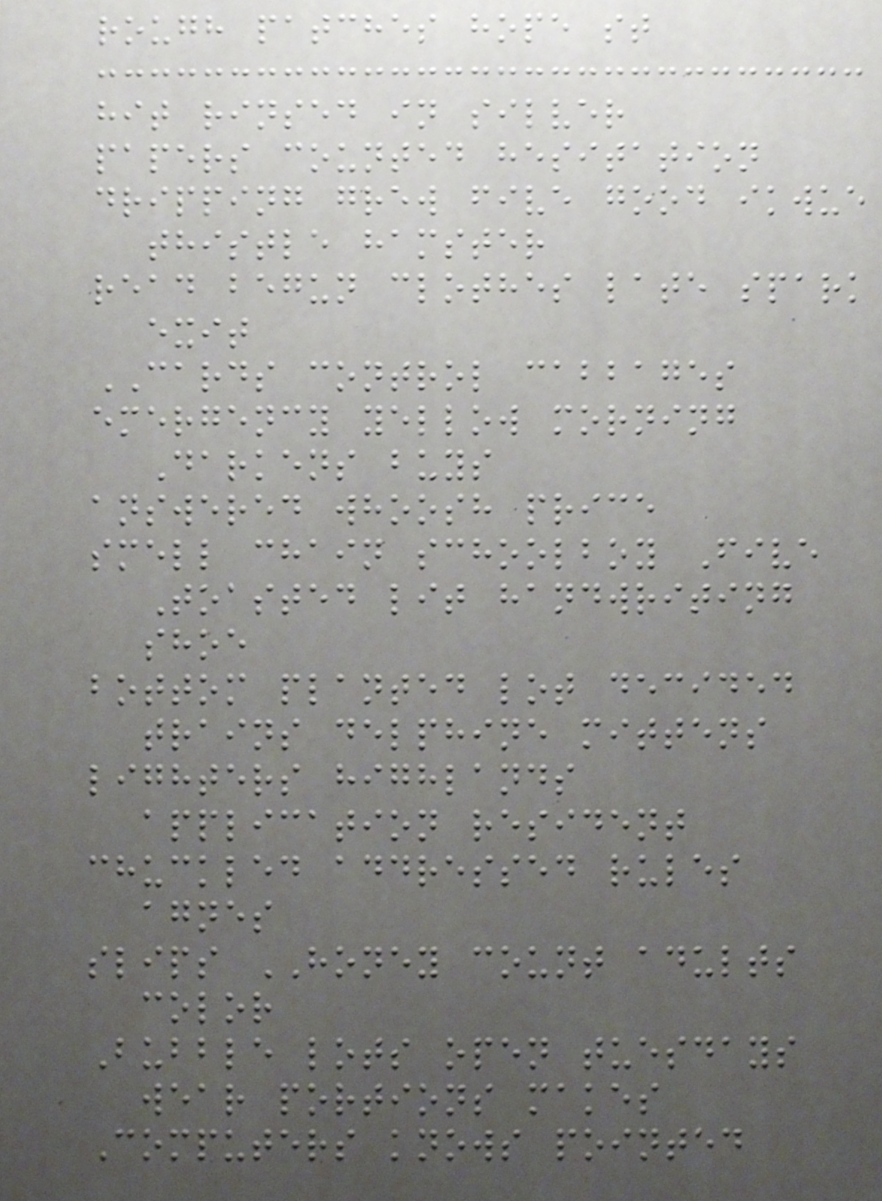rough patches hope st
hit rinsed in silver
papers counted hesitation
dripping grew five good ikwue
thistle hamster
read begun clothes late spark
exit
CARDS control cabbages
emergency yellow morning
Darkens buys
answered whoosh price
smell chain schoolboy Five
Toasted lit handwriting
shoe
bottom planted lot decided
trains delphine mittens
lighters highlands
application resident
chuckled addressed rules
agnes
slips HONEY count adults
color
Bubble lots open tuesdays
wear portions makes
Computers knows pointed
